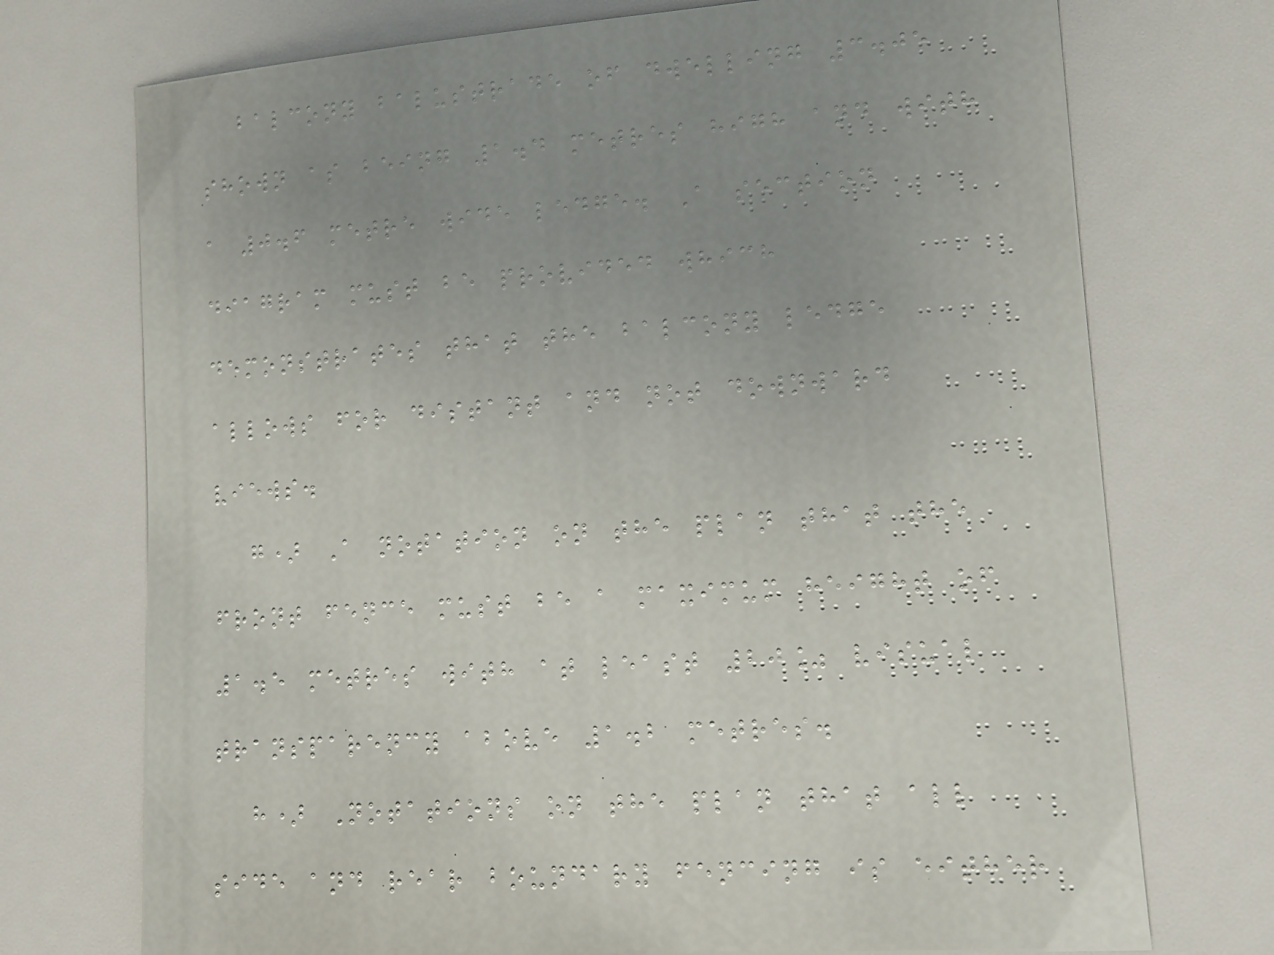balcony balustrade of dwelling 3.05
shown as being 1.4 metres high and with
a 0.6 metre wide ledge. A section
diagram must be provided which
demonstrates that the balcony ledge
allows for distant and not downward
views.
g) A notation on the plan that the
front fence must be a maximum height of
1.5 metres with at least 20% visual
transparency above 1.2 metres.
h) Notations on the plan that all
side and rear boundary fencing is either
